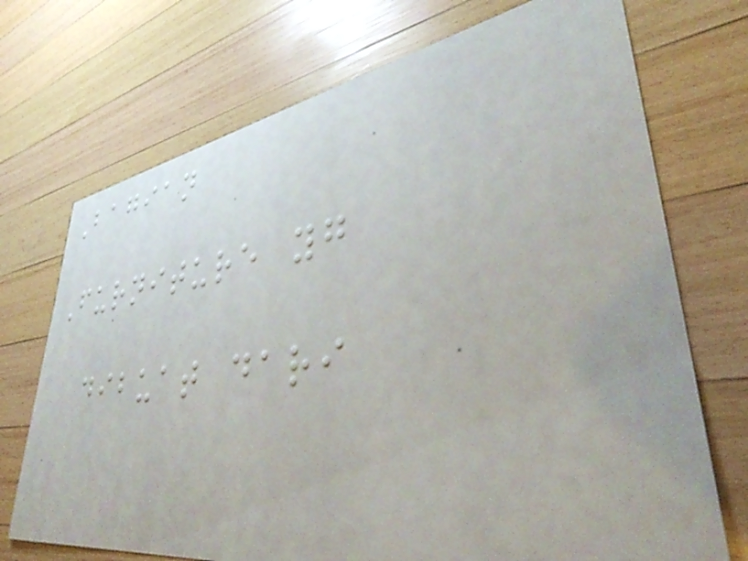Bagian
Furniture yg
dibuat dari
